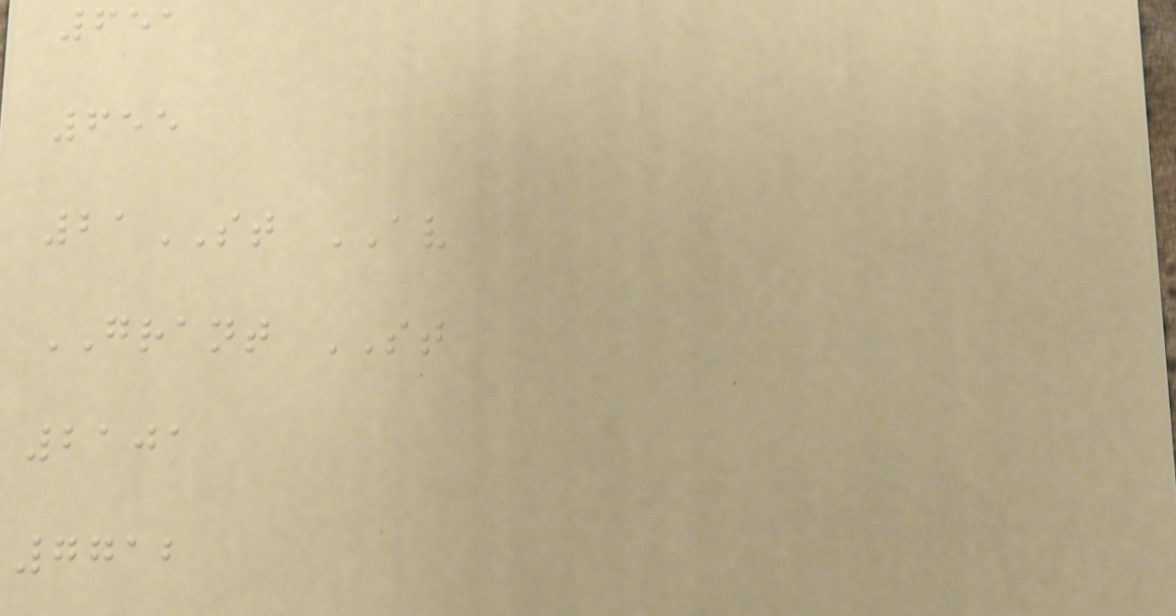651
655
21ST AV
GRANT ST
2101
7712
